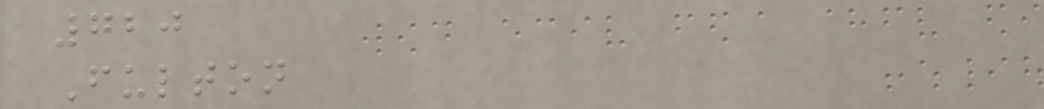720
Fulton
